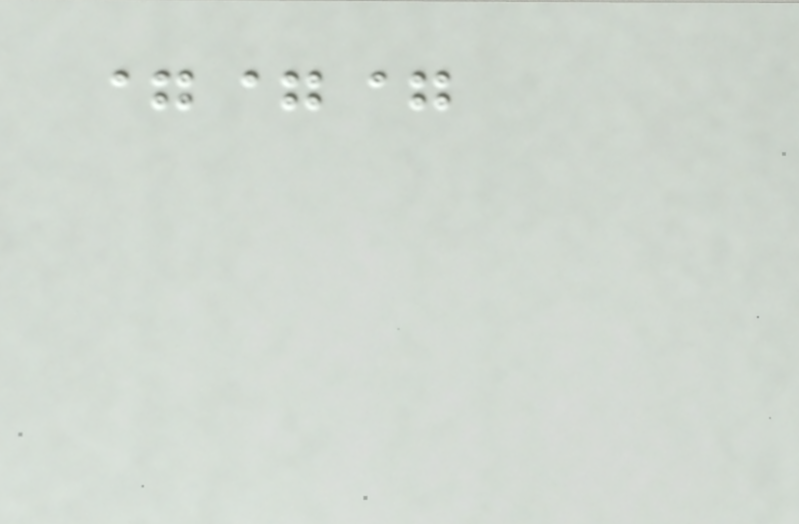===
